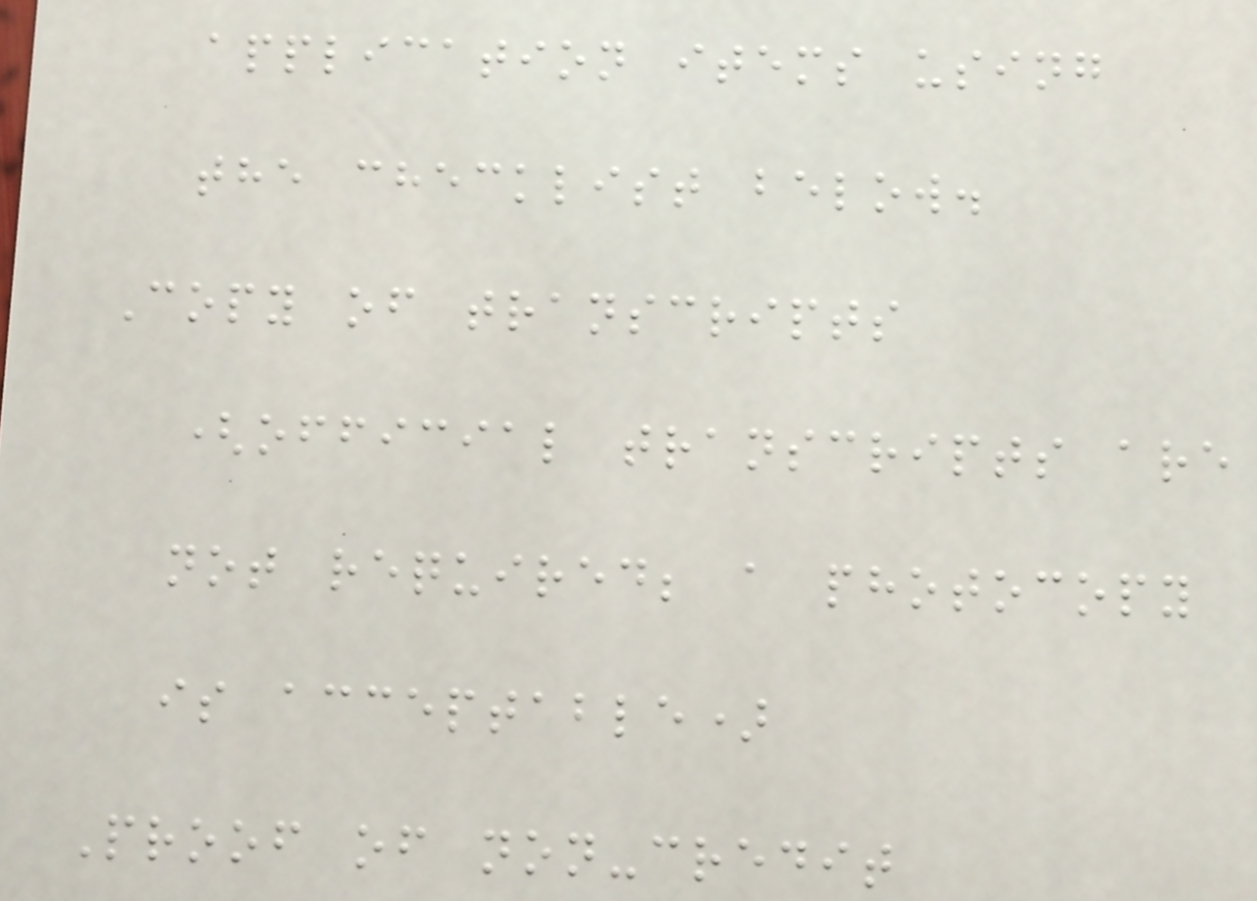application items using
the checklist below.
Copy of transcripts
(official transcripts are
not required; a photocopy
is acceptable)
Proof of non-credit
